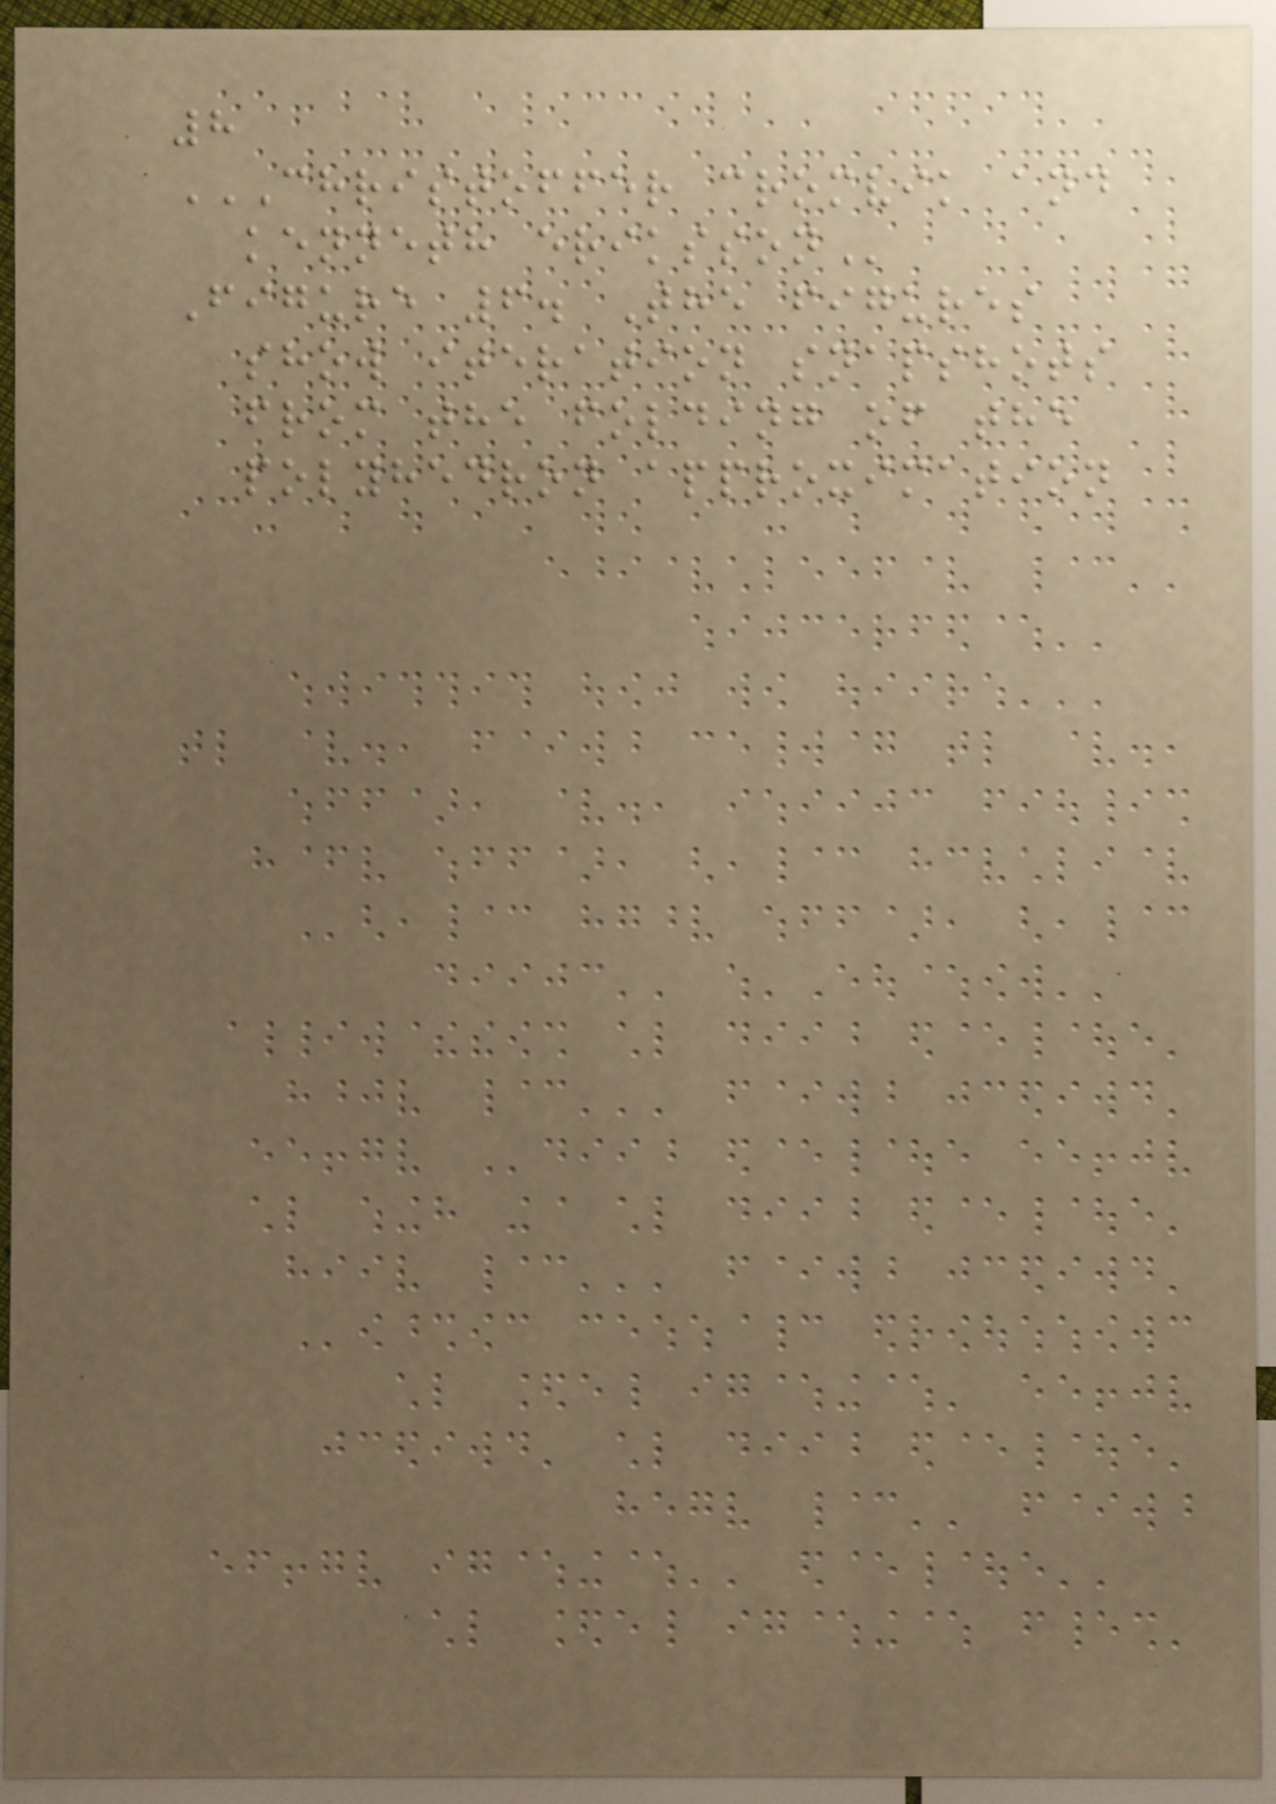8
CHRISTOFFER CROMVIK AND
KENNETH ERIKSSON
Figure 6. The figures
show iteration snapshots
from the folding of the
polyhedron approximation
